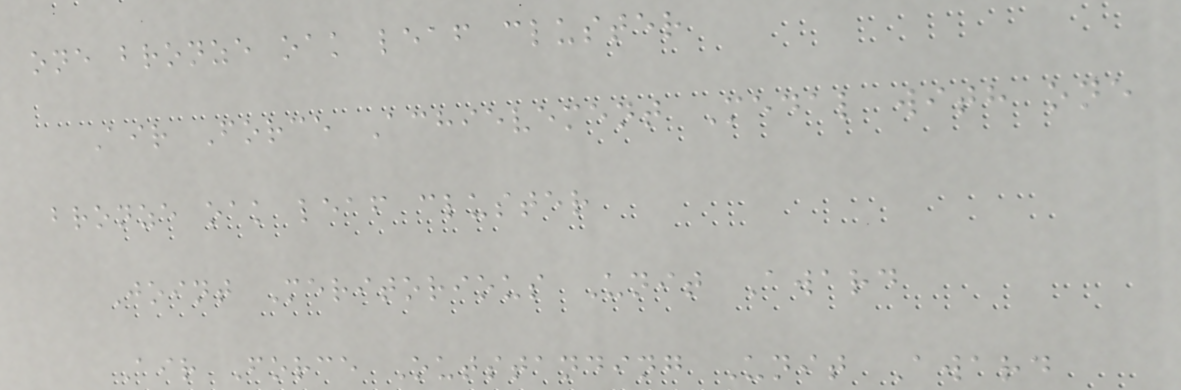one bronze oak leaf cluster
Air Force Achievement Medal with one
bronze oak leaf cluster
Joint Meritorious Unit Award
Air Force Outstanding Unit Award
